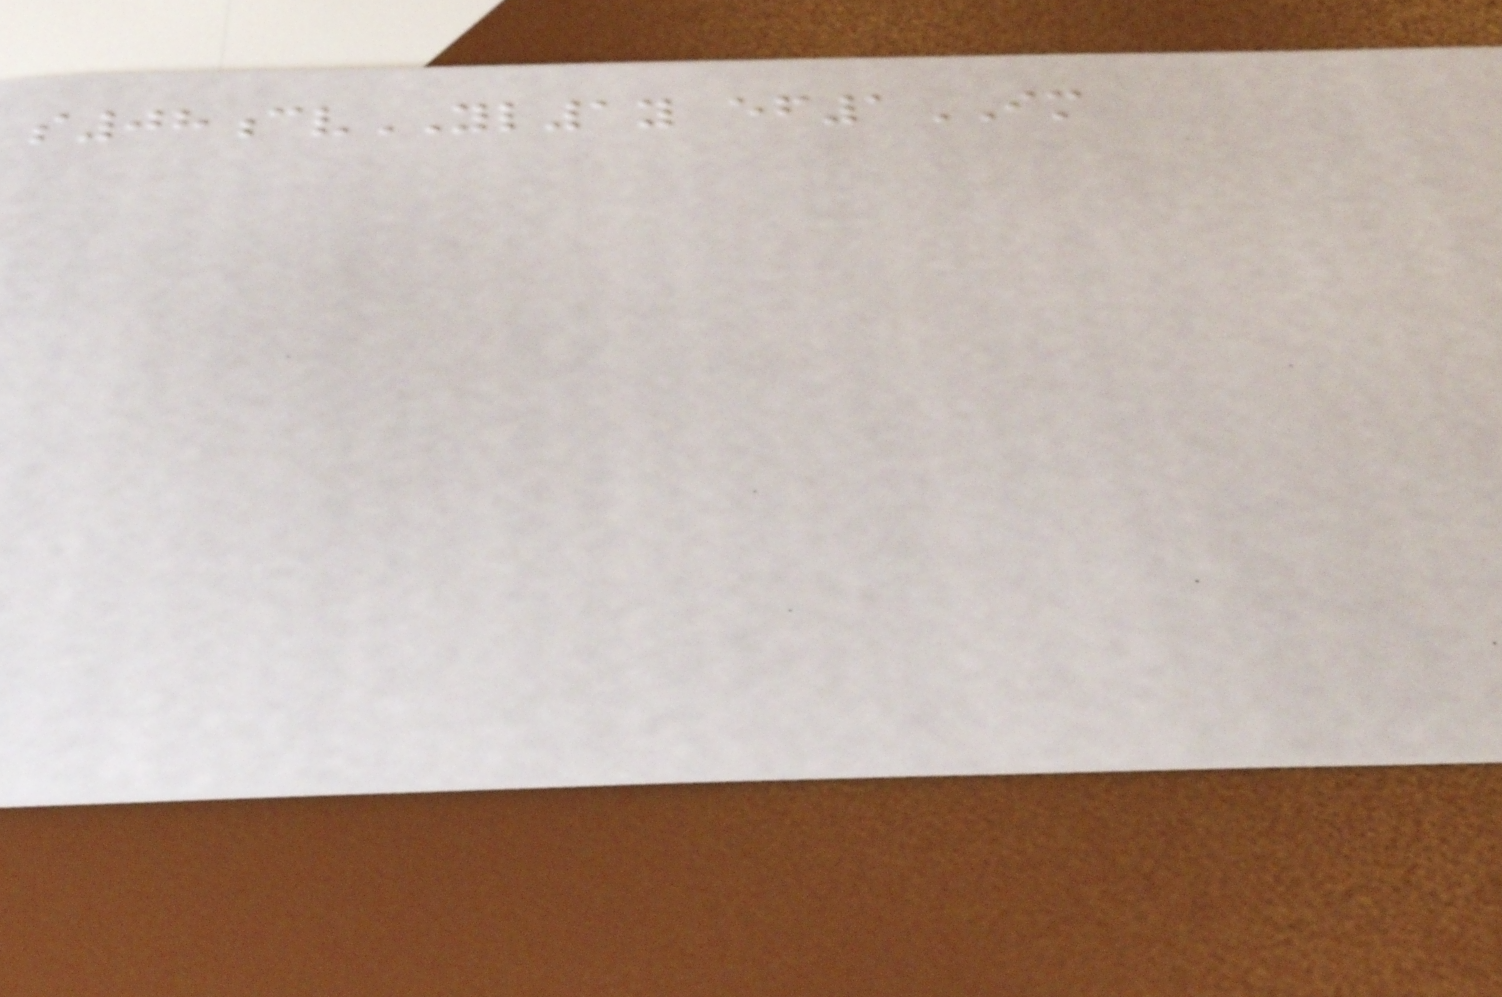s08cvYL1y ef1IM
